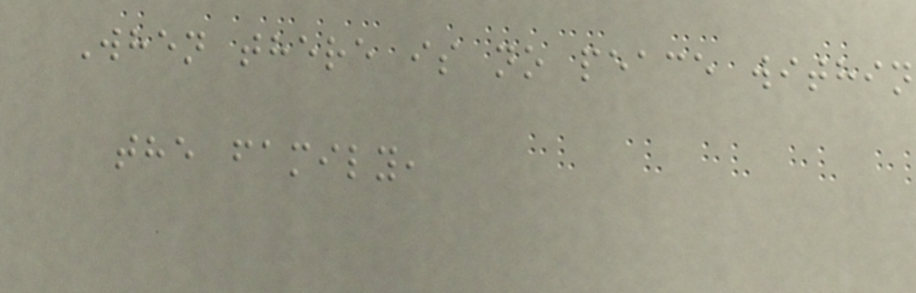When there is no peace within
the family,
